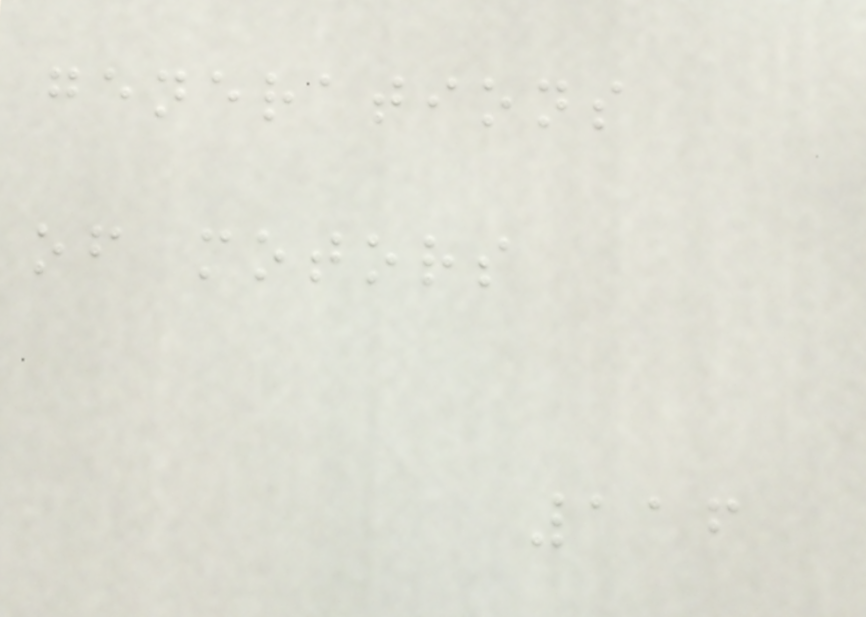generations
of motors
116
